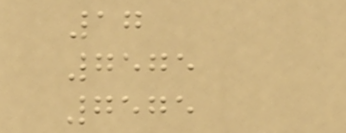17
7575
7575
